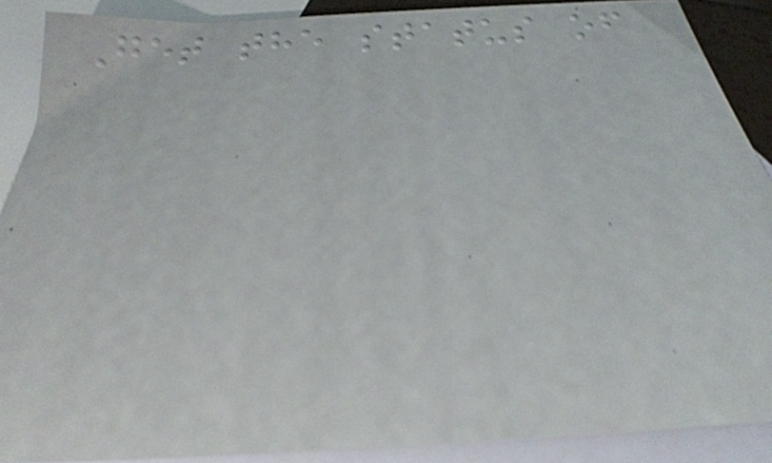Get the status of
